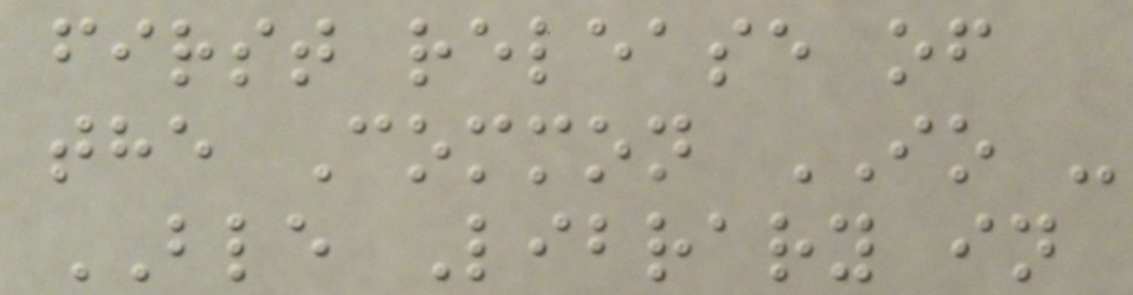first release of
the Common IO -
BLE Library in
